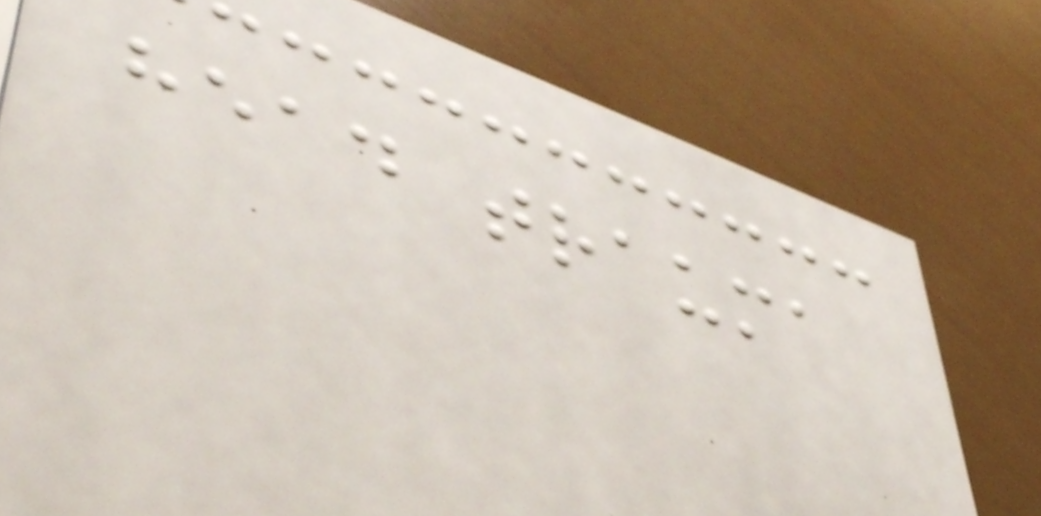head trauma
